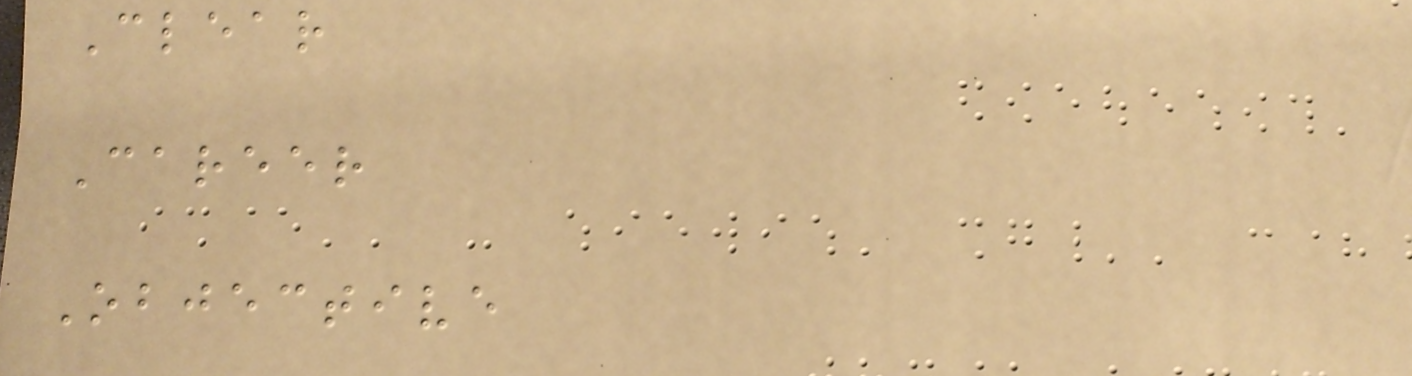Clear
Career
Objective
